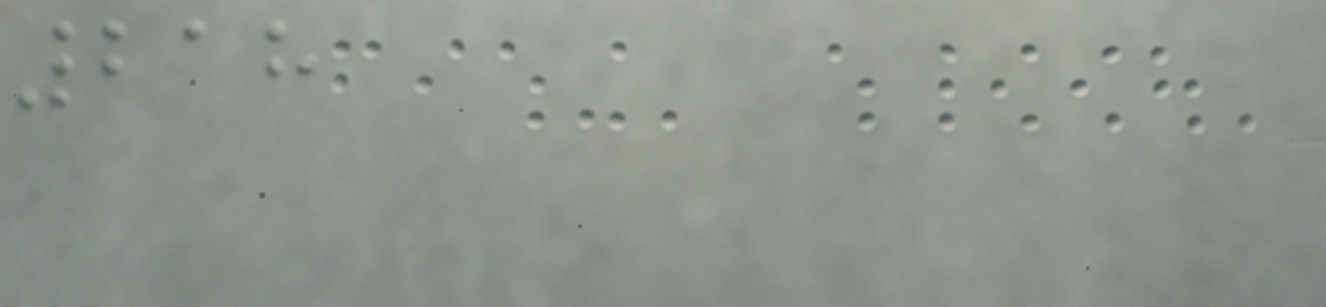218
